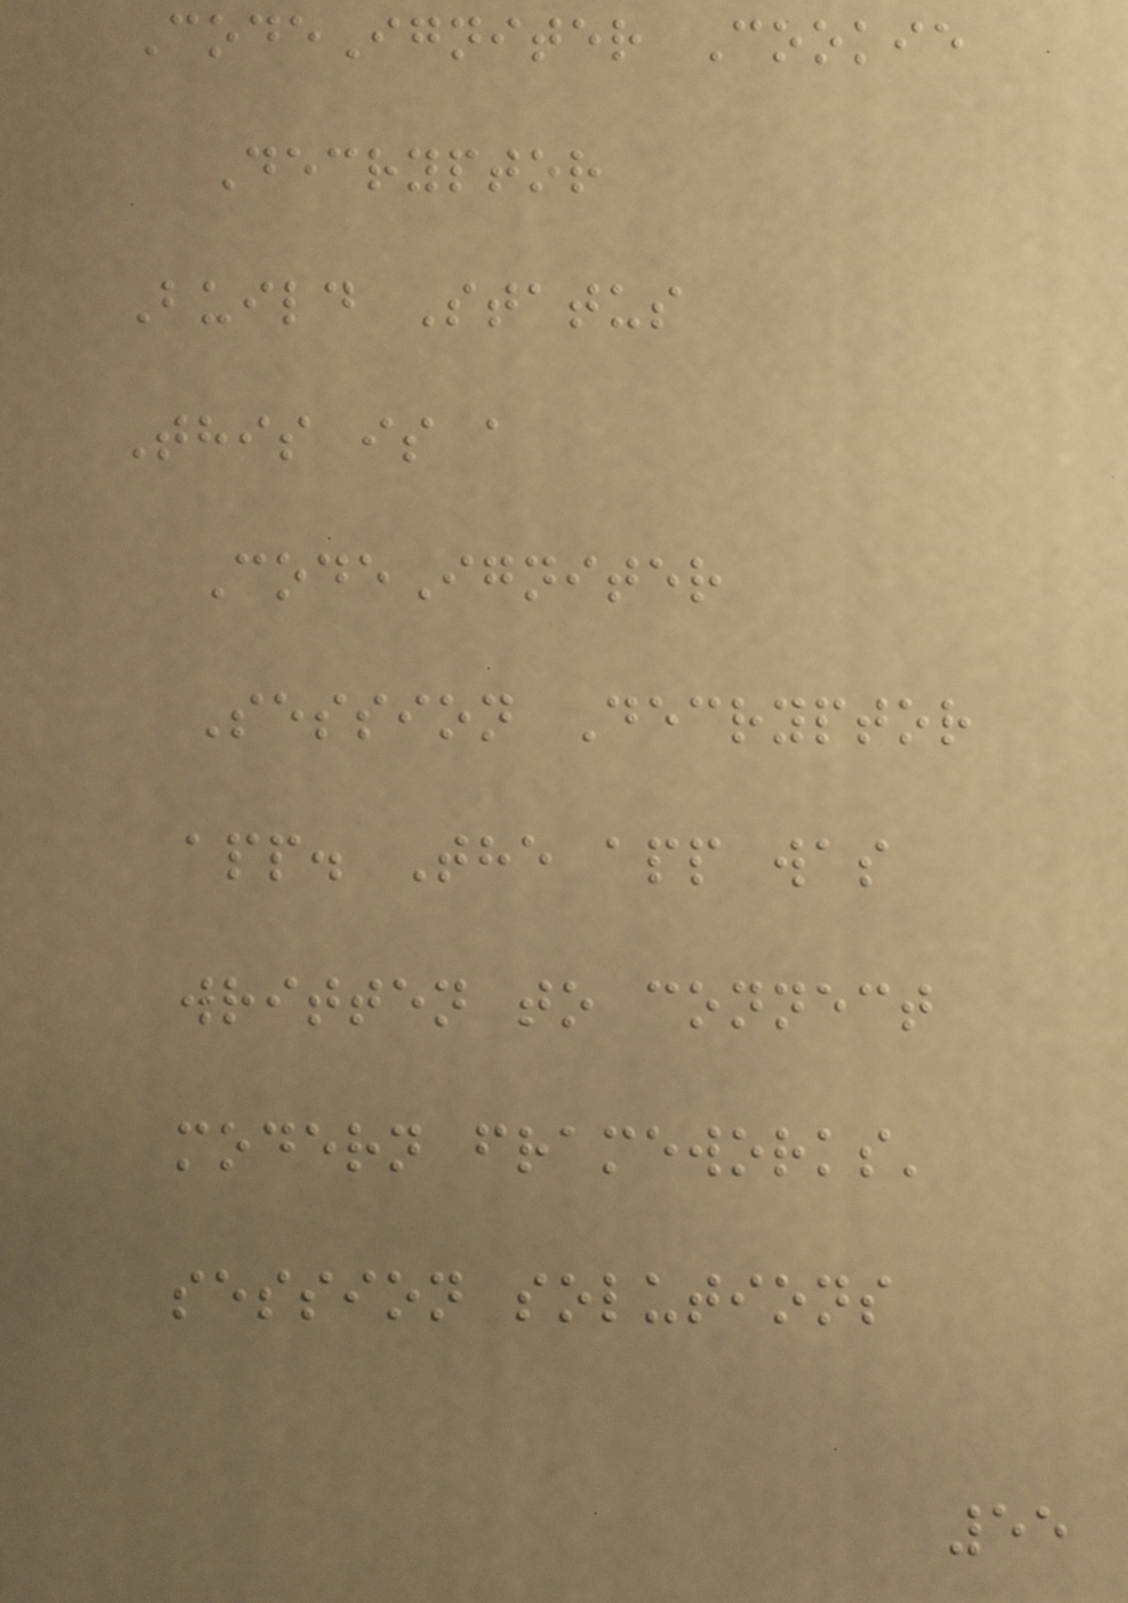CodeIgniter Cookie
Decryptor
Build Status
This is a
CodeIgniter
Session Decryptor
app. The app was
written to connect
modern frameworks'
session solutions
55
